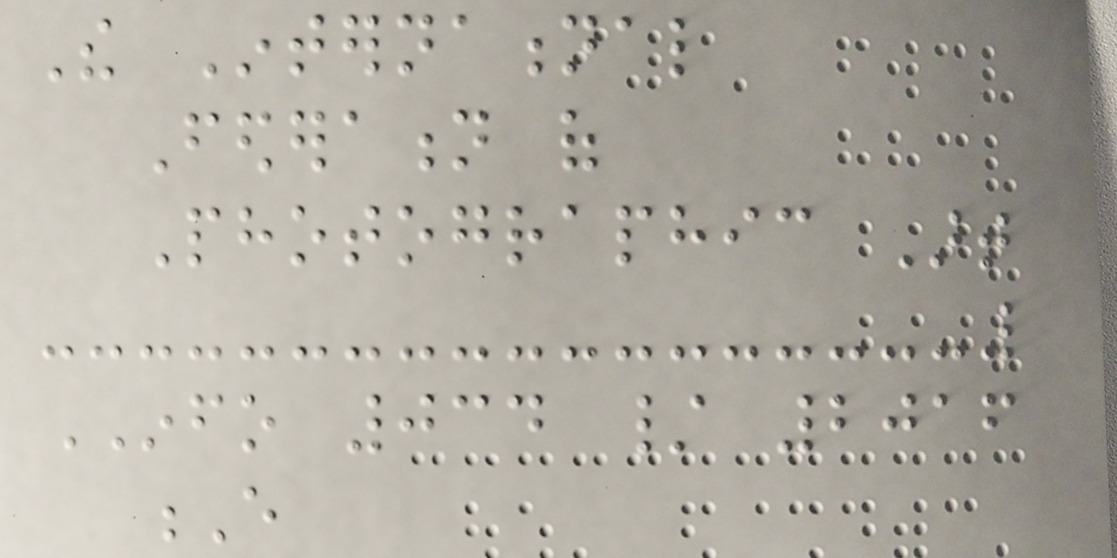The International
Federation of
Photographic Art
INFO 034 / 2016
E
